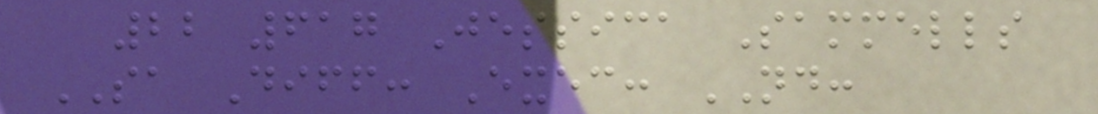22 617 Jessica Sammells
SA Diff: Exec: ND:
